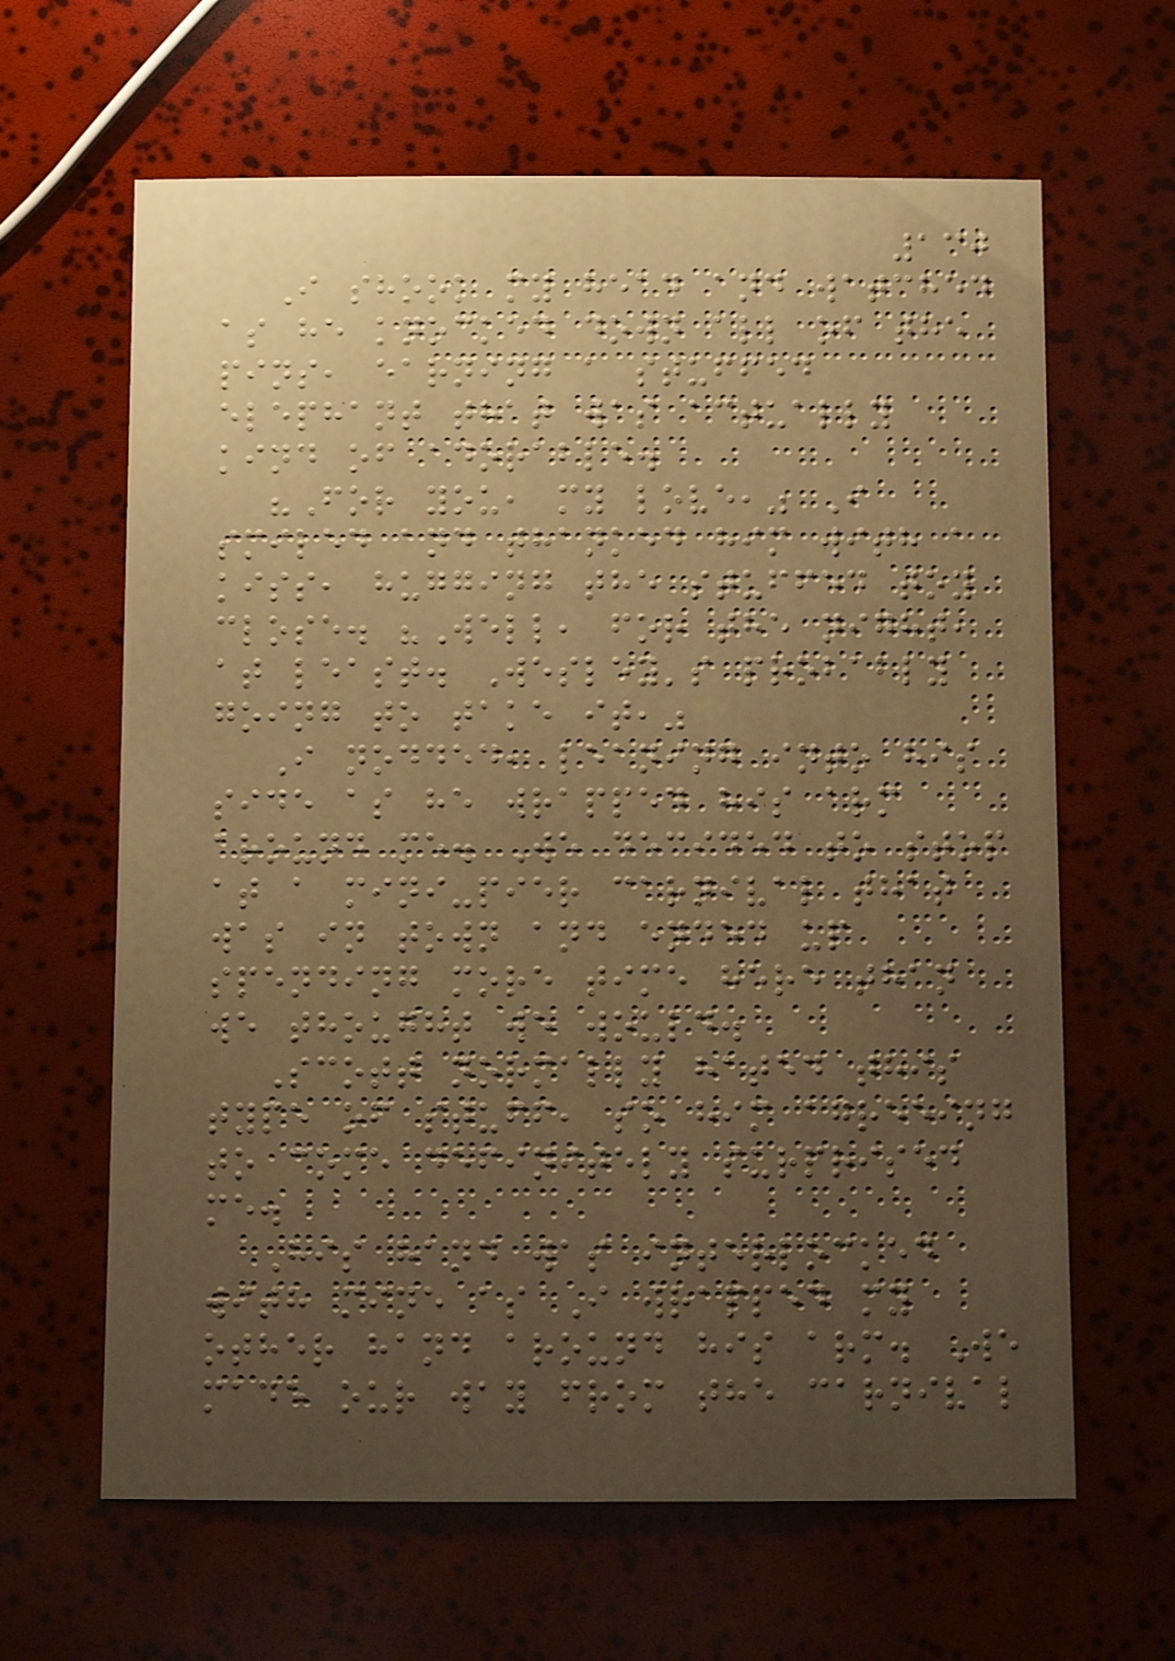130
I shook my head and watched
as he knocked down all of the
pins, earning a stuffed
elephant that was actually
kind of adorable.
"For you, my love," I
smiled and thanked him with a
kiss, hugging the stuffed toy
close. "Well, for the night,
at least. Wesley's probably
going to take it,"
I nodded, leaning into his
side as he wrapped his arm
around me. We decided to stop
at a mini-pier carnival that
was in town and ended up
spending more time here than
we thought we would.
Scott normally hated this
type of stuff, so him agreeing
to come definitely surprised
me.
His hand was interlocked
with mine as I wrapped my
other hand around his arm. We
made our way from the carnival
